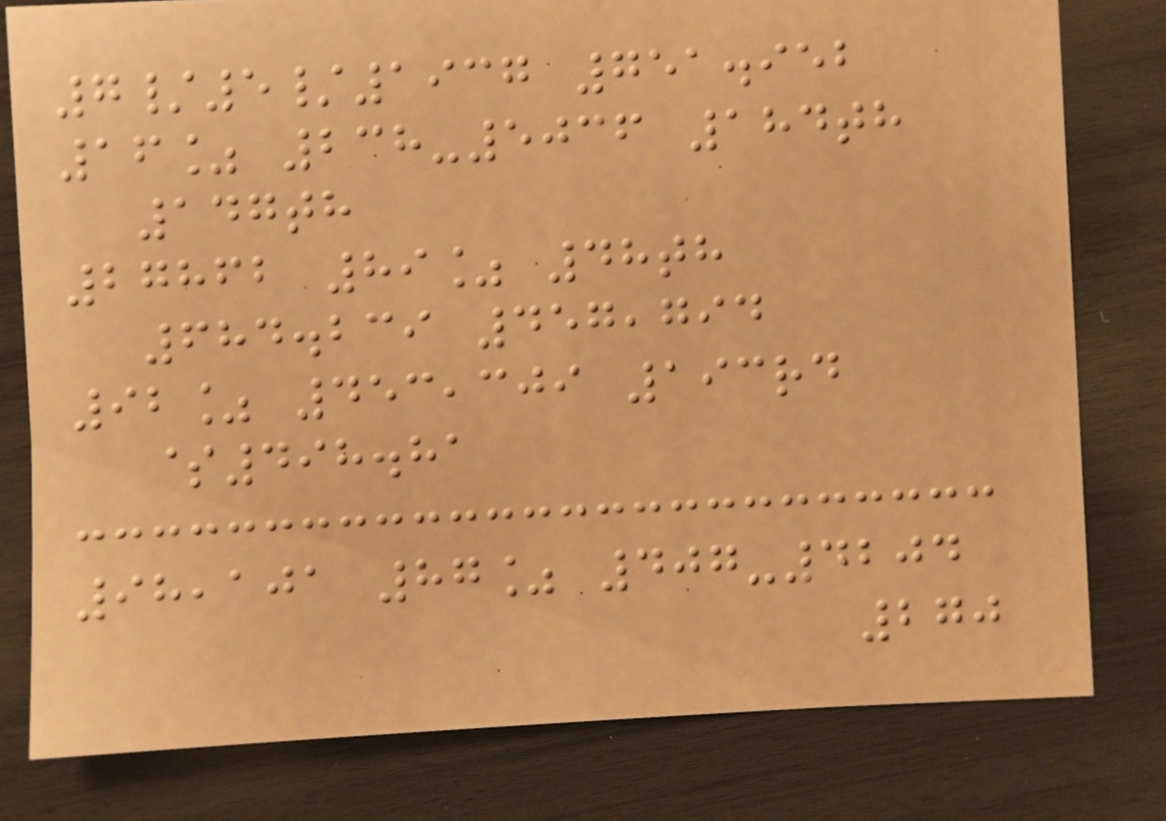7/5/1937 751.952
16% 238-5036 184th
147th
27862 89% 48th
684.239 457,794
92% 453,309 193rd
$498.81
98,101 87% 407-4204
270
